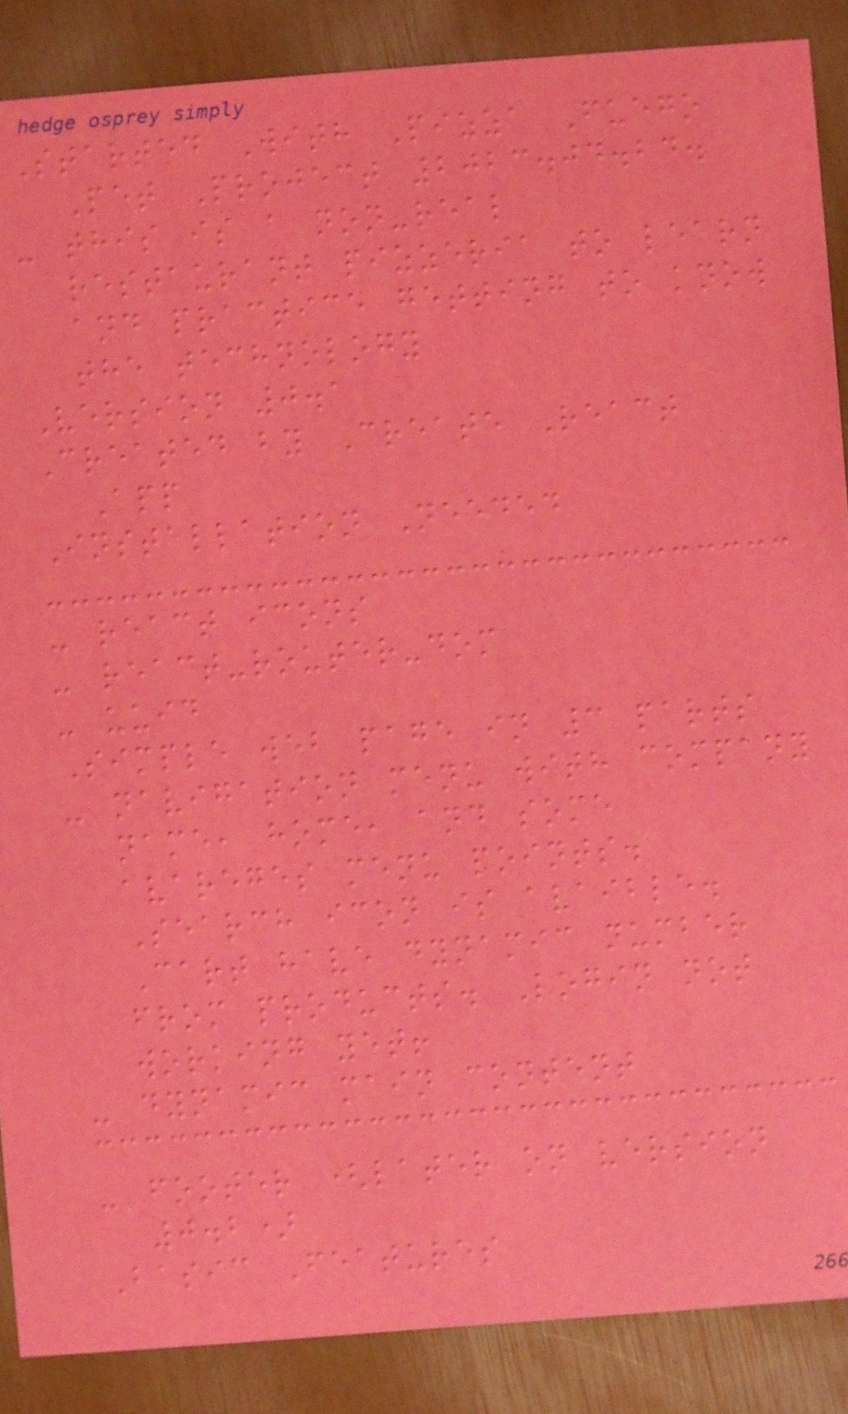Started With Pizza Fuego
Pet Project 2023.04.24.
- this is a non-real
restaurant pizzeria to learn
and practice getting to know
the technology
Version 0.1
Created by Create React
App
Installation Needed
- react icons
- react-router-dom
- uuid
Simple web page in 3 parts
- navigation menu with company
name, home, and some
avareges menu points.
Search icon is avaible.
Cart have dynamic number
from products. Login not
working yet!
- dynamic main content
- footer (later on version
0.2)
Basic Features
